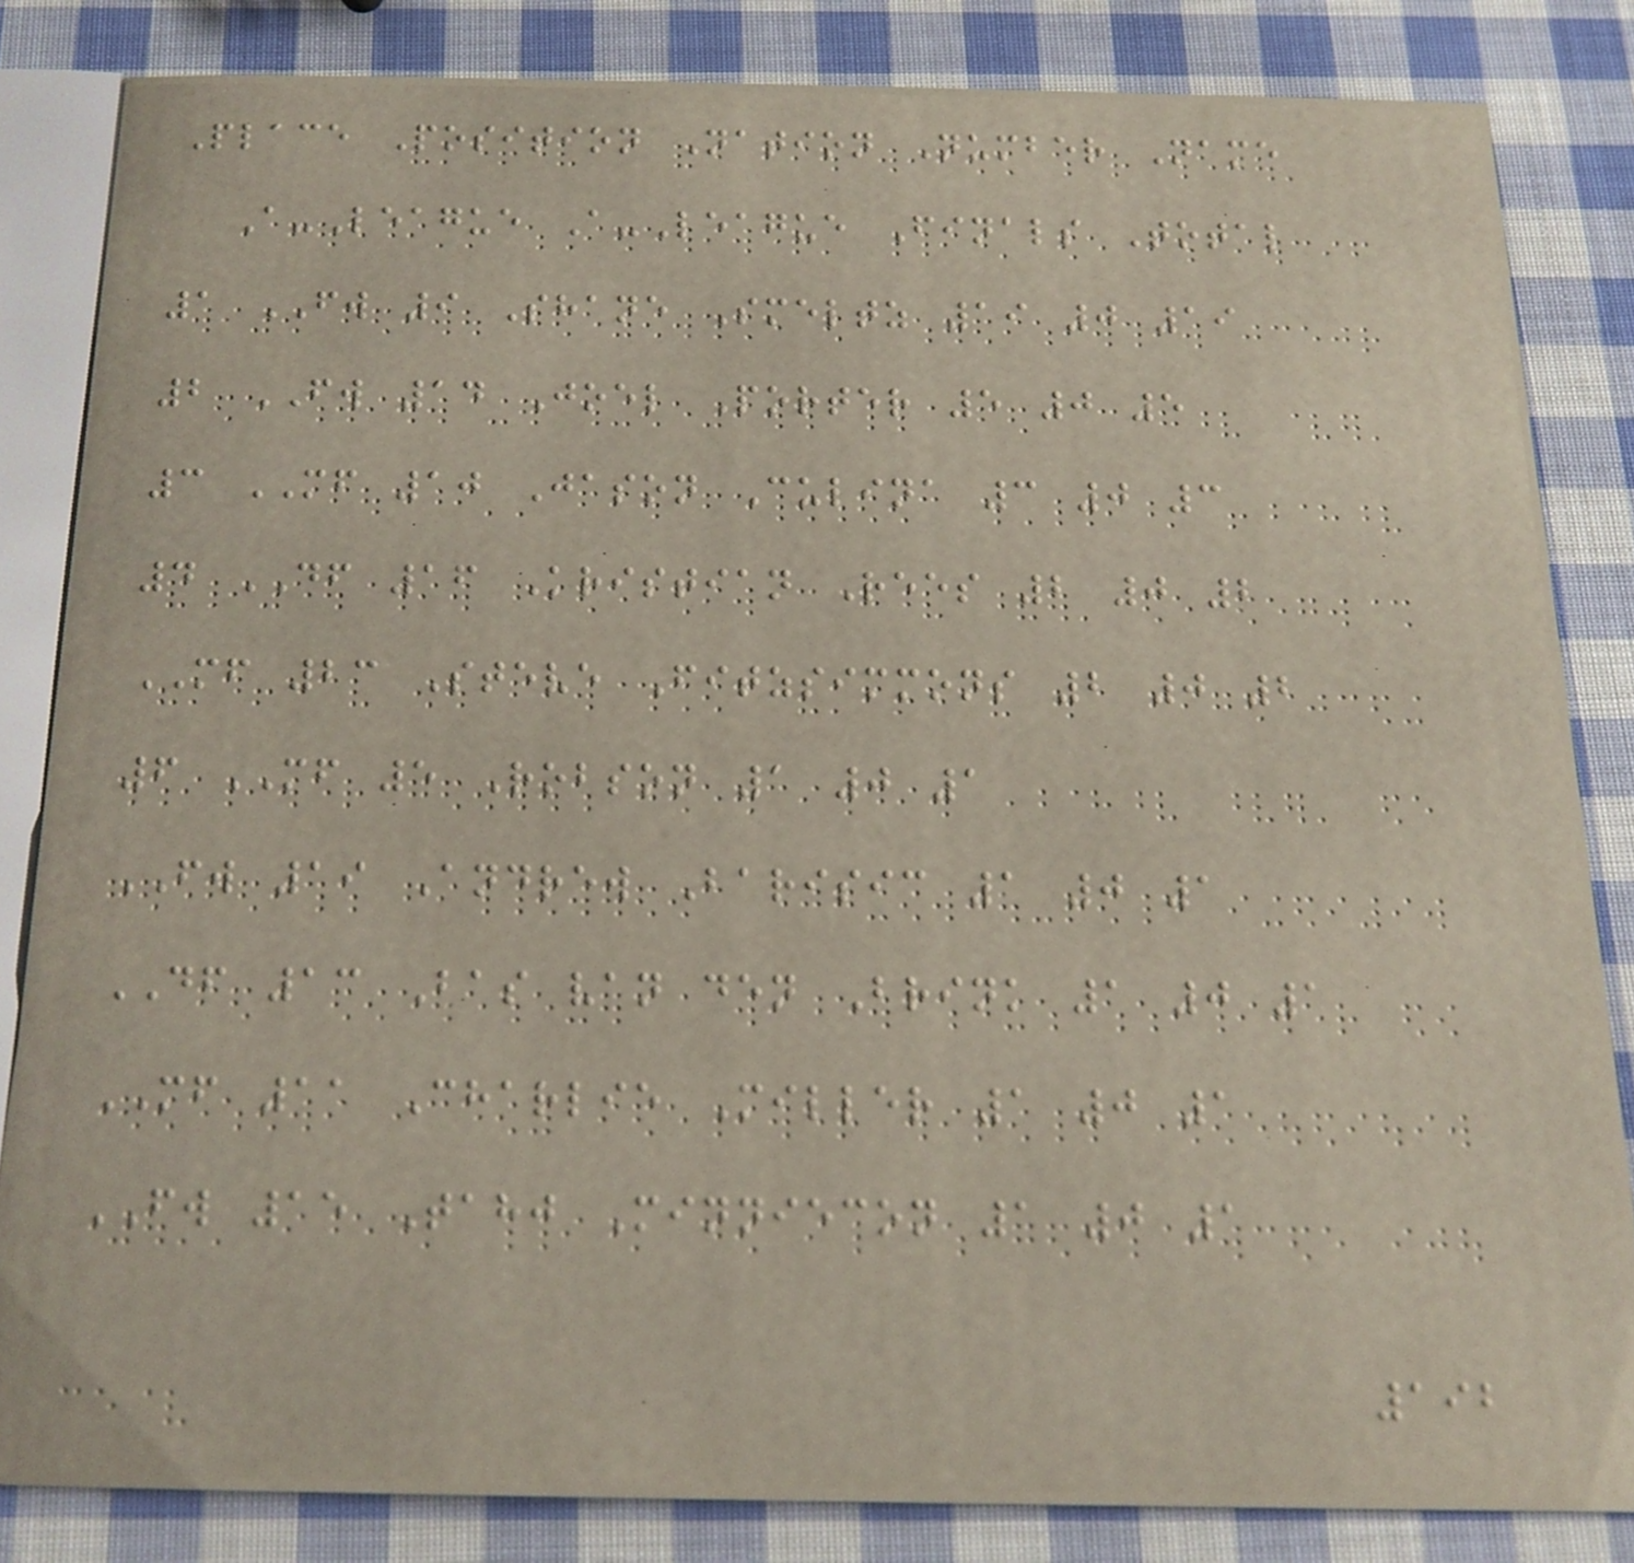Place Position Nation Number Name
A-League A-League Finals Total
1 FW 9 Shane Smeltz 19 0 19
2 FW 14 Joel Porter 5 0 5
3 MF 10 Jason Culina 3 0 3
4 DF 16 Kristian Rees 2 0 2
MF 23 Steve Fitzsimmons 2 0 2
6 MF 5 Robson 1 0 1
FW 19 Andrew Barisic 1 0 1
DF 13 Bas van den Brink 1 0 1
MF 11 Charlie Miller 1 0 1
FW 15 Tahj Minniecon 1 0 1
192
